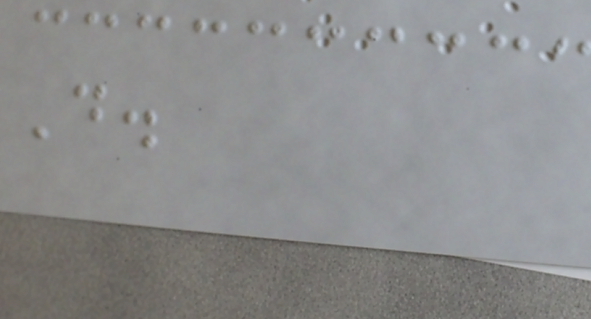D.
